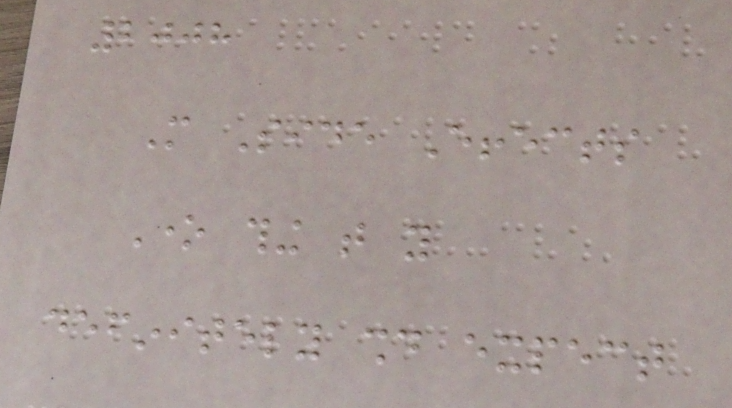2008
More Side Effects
One thing that you
definitely should expect
